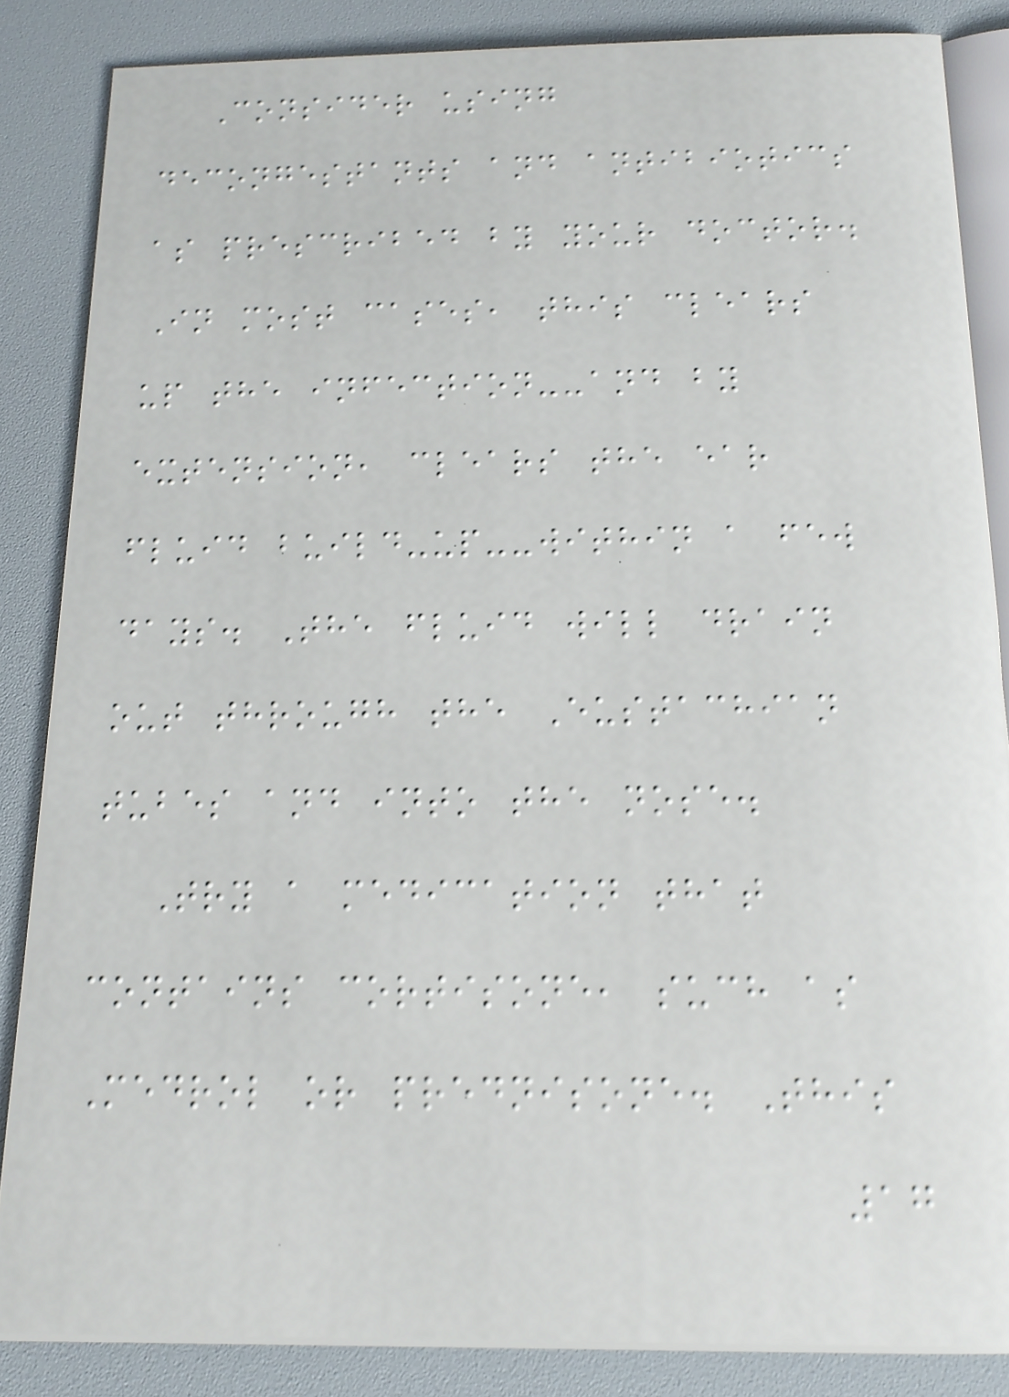Consider using
decongestants and antibiotics
as prescribed by your doctor.
In most cases, this clears
up the infection--and by
extension, clears the ear
fluid build-up--within a few
days. The fluid will drain
out through the Eustachian
tubes and into the nose.
Try a medication that
contains cortisone, such as
Medrol or prednisone. This
17
